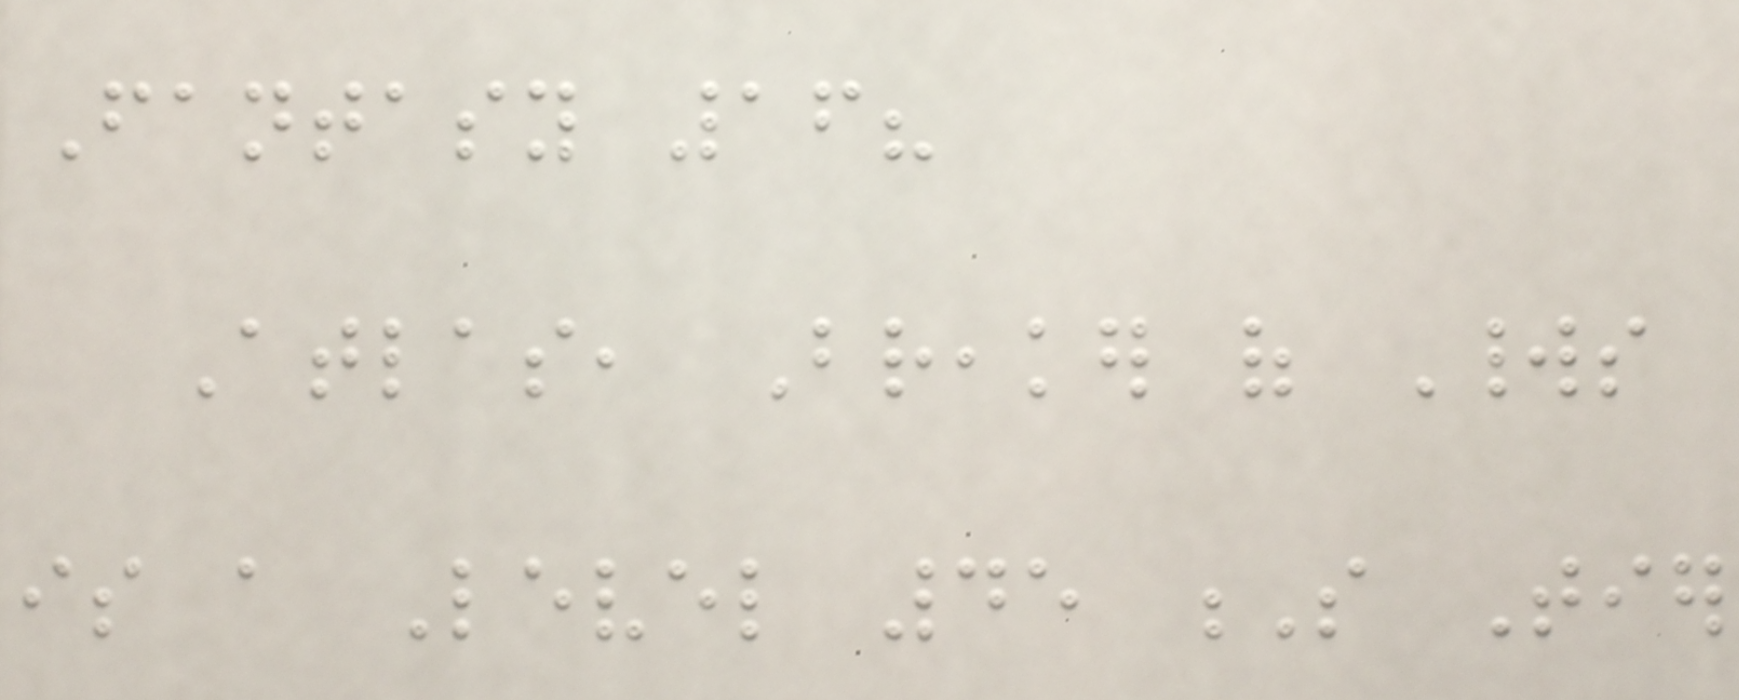Fantasy 16?
Atlas, Breaker of Worlds
is a Level 45 S Tier
